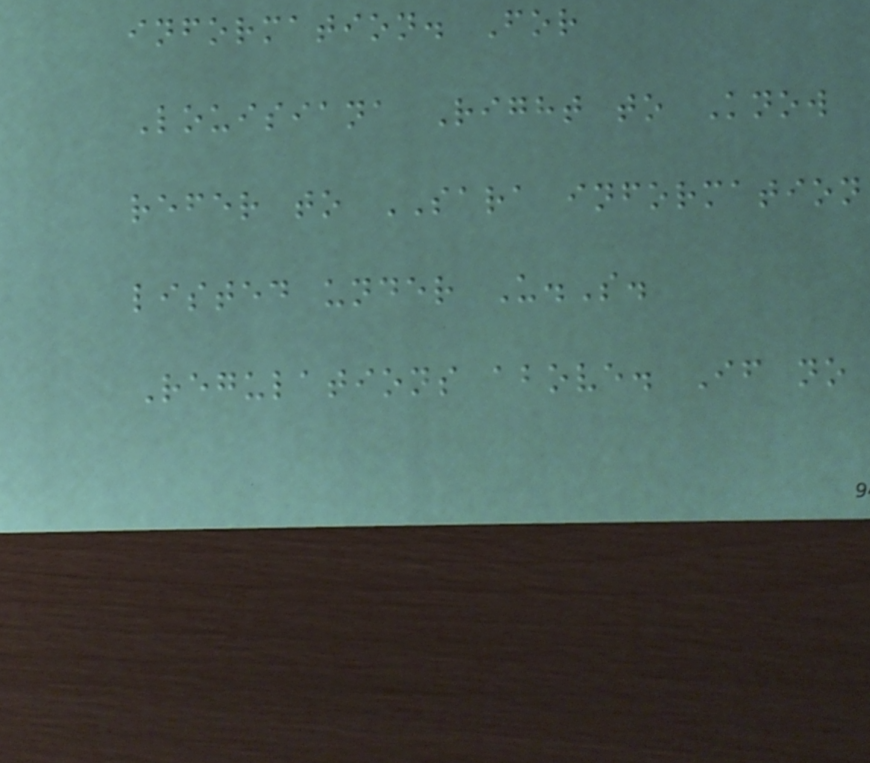information. For
Louisiana Right to Know
refer to SARA information
listed under U.S.
Regulations above. If no
